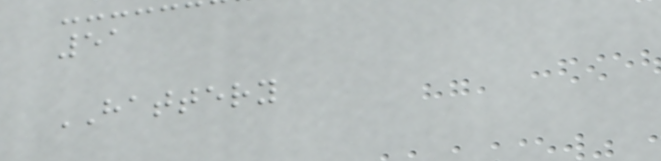51
HATTERY
